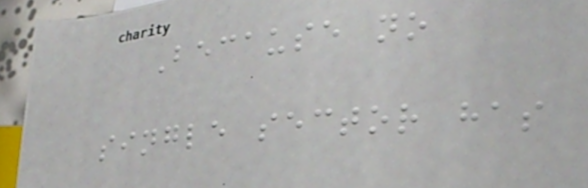Because no
single sector has
